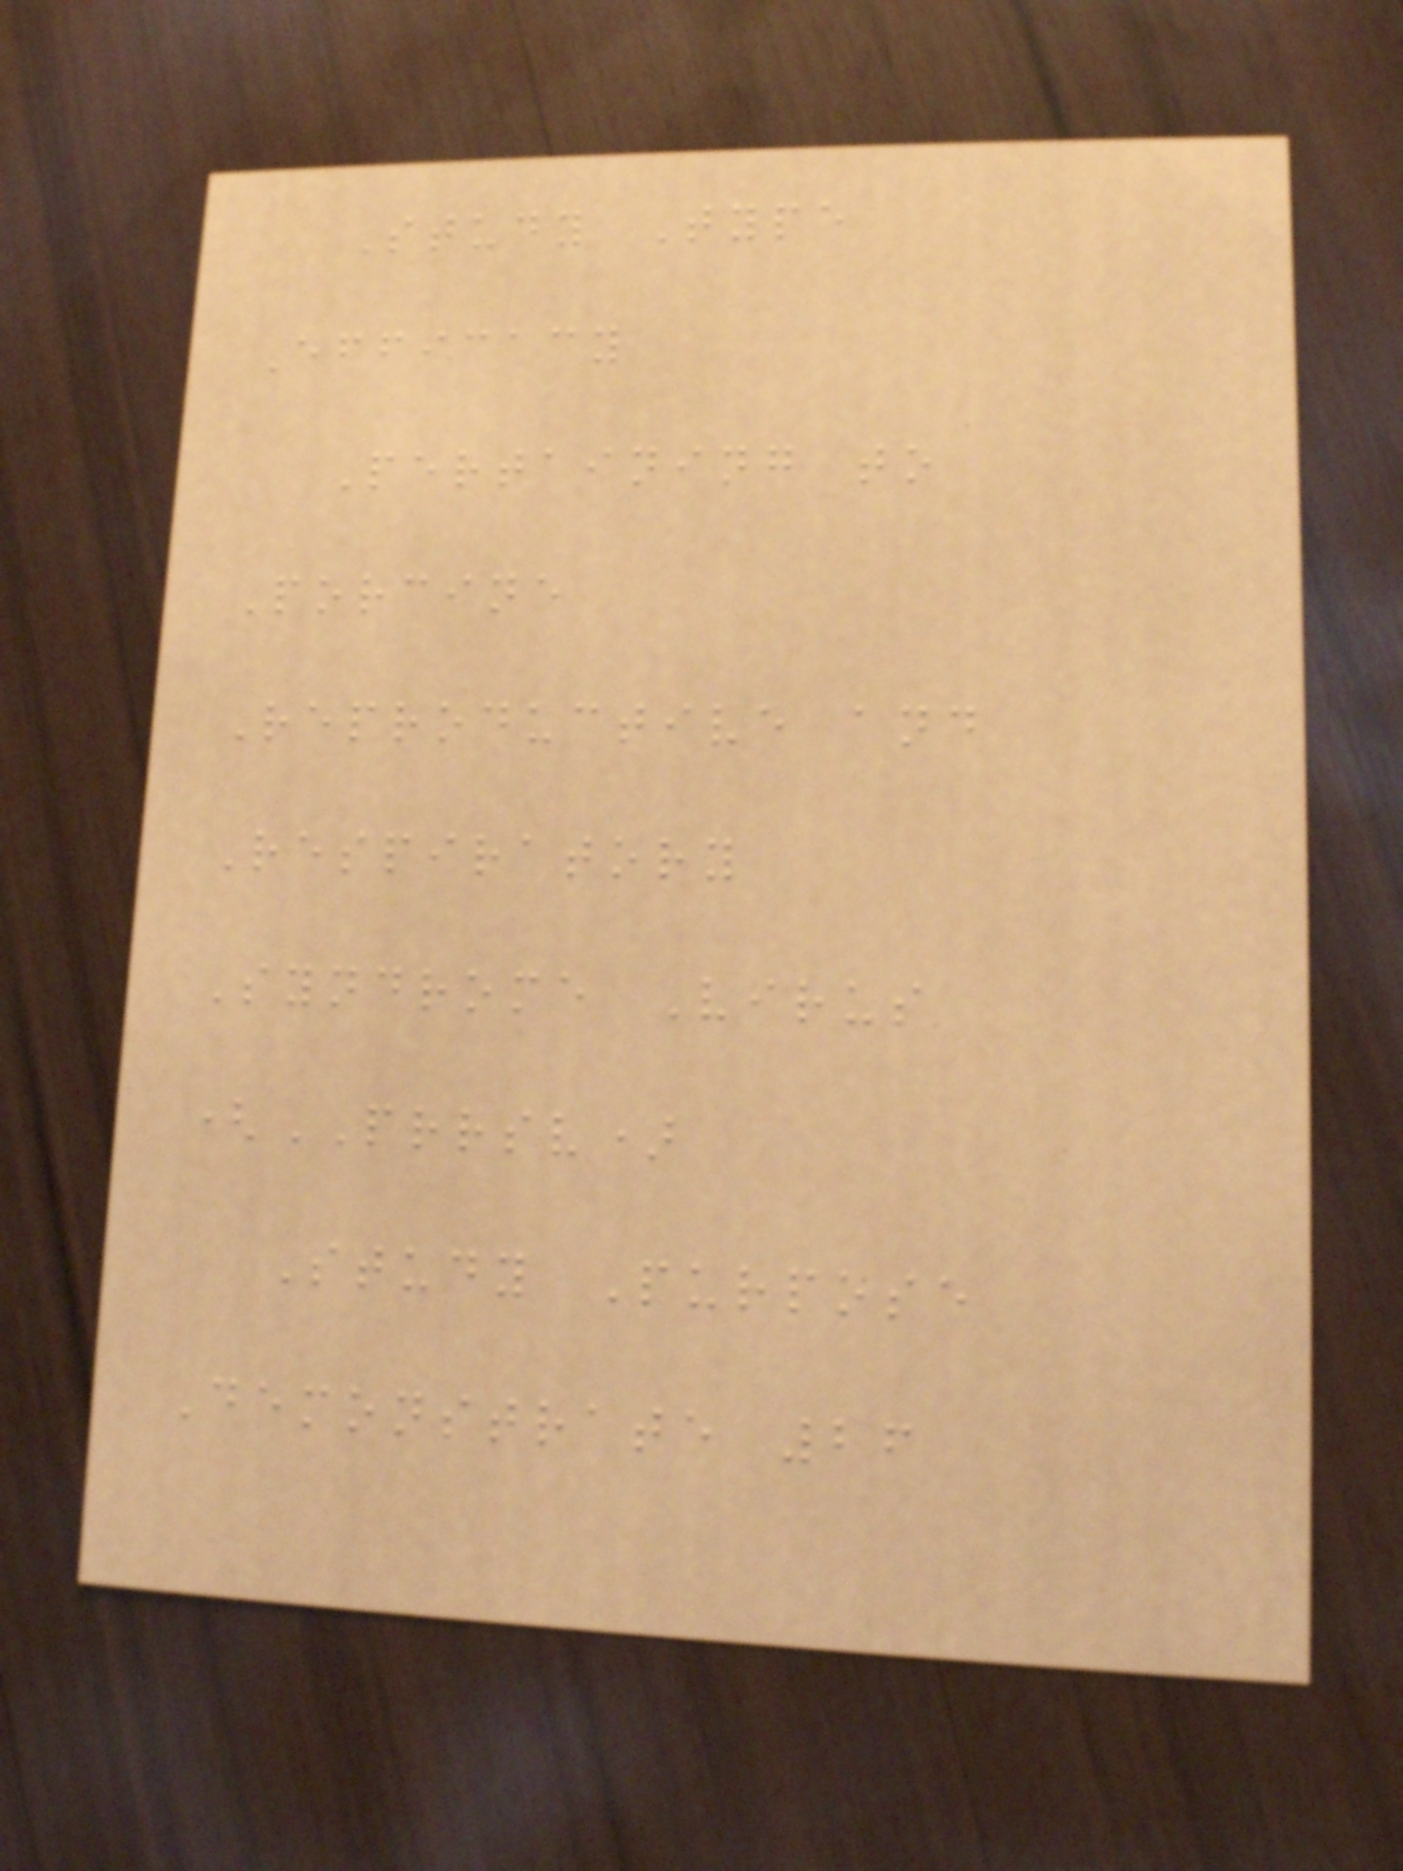Study Type
Efficacy
Pertaining to
Porcine
Reproductive and
Respiratory
Syndrome Virus
(PRRSV)
Study Purpose
Demonstrate 26
